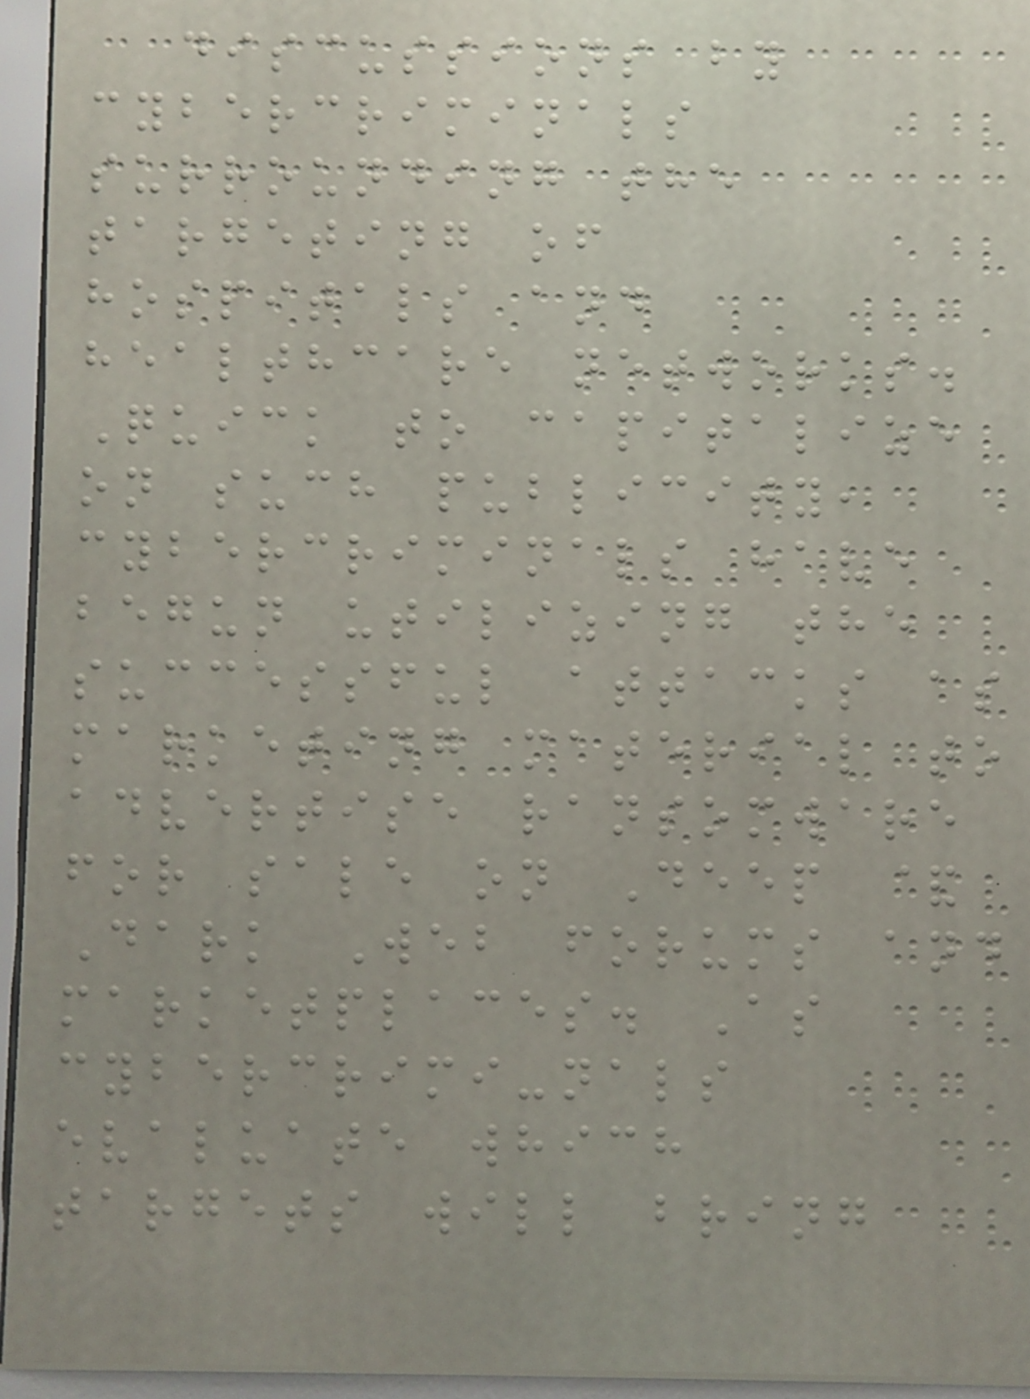discussions by
cybercriminals
surrounding the
targeting of
hospitals and
healthcare networks.
Quick to capitalize
on such publicity,
cybercriminals have
begun utilizing the
successful attacks as
marketing material to
advertise ransomware
for sale on Deep &
Dark Web forums and
marketplaces. As
cybercrimi-nals
evaluate which
targets will bring
